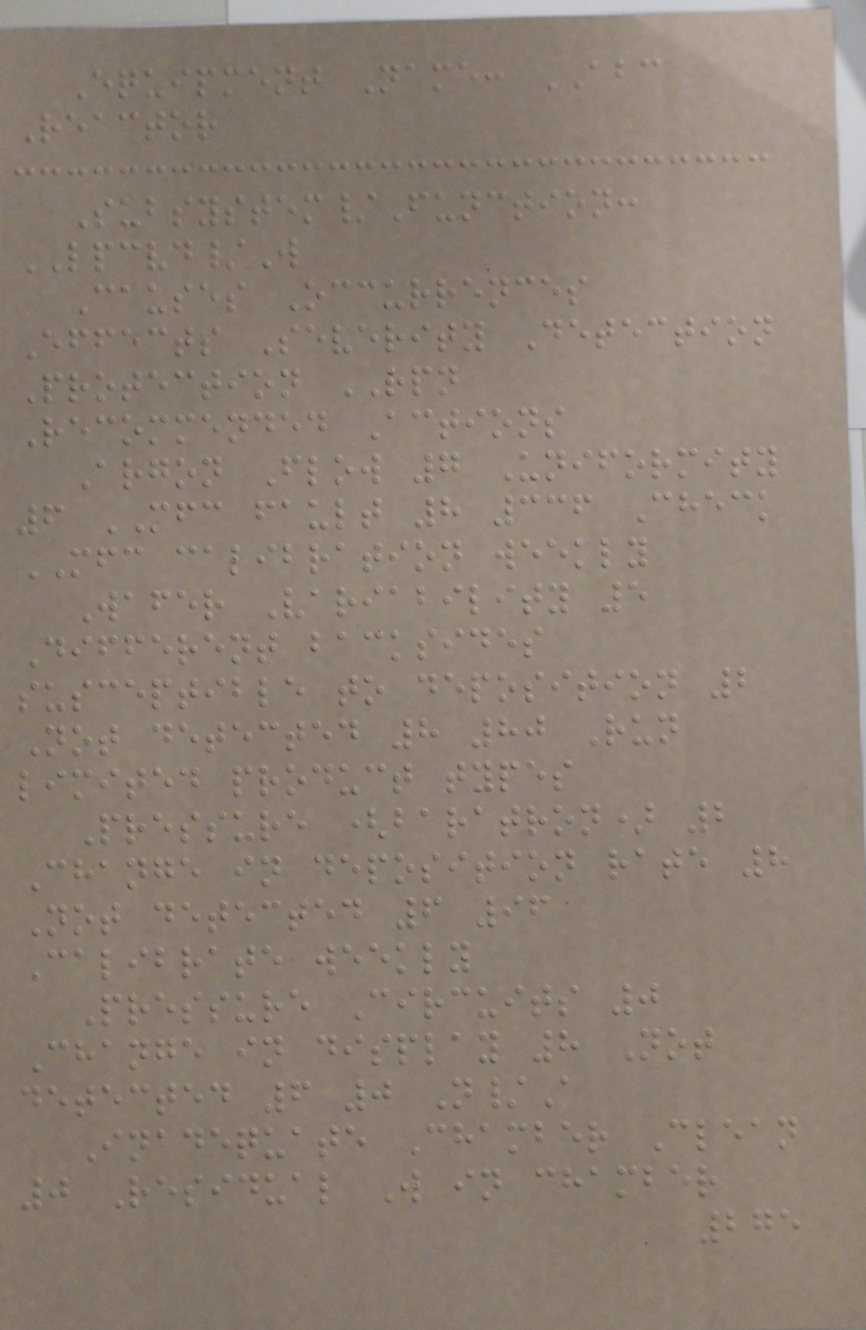Equipment Name: ABC
Reactor
Subsystem/Function:
LPCVD/W
Causes Occurrences
Effects Severity Detection
Protection RPN
Recommended Actions
Argon Flow 7 Uniformity
6 MFC fault 8 336 Check
MFC calibration weekly
Wafer Variability 5
Different backsides
susceptible to deposition 2
Not detected 8 80 Run
limited product types
Pressure (baratron) 2
Change in deposition rate 8
Not detected 6 96
Calibrate weekly
Pressure Circuits 0
Change in display 8 Not
detected 6 0 N/A
Inadequate Chamber Clean
0 Residual W in chamber
275
